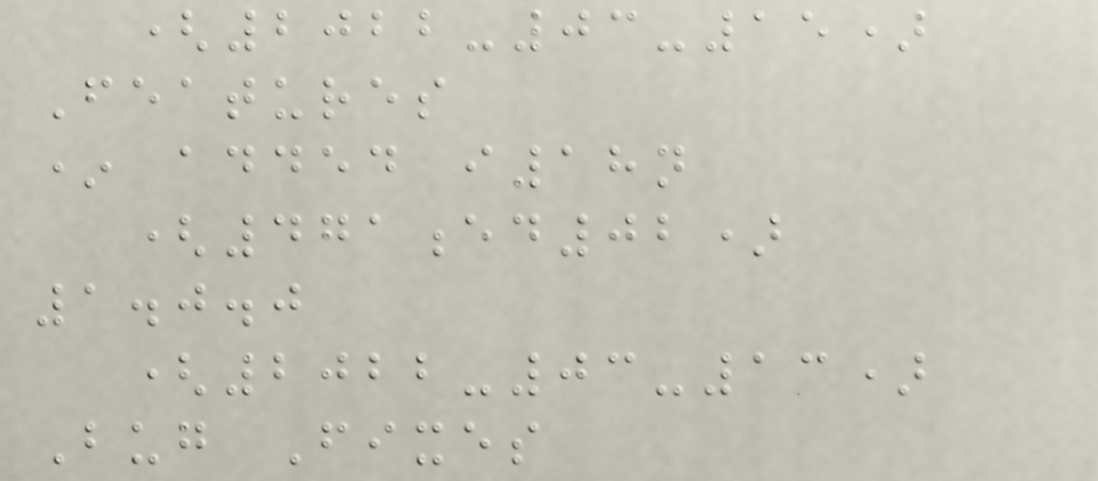(2022-03-15)
Features
* added i18n
(471ed02)
1.0.0
(2022-03-13)
Bug Fixes
